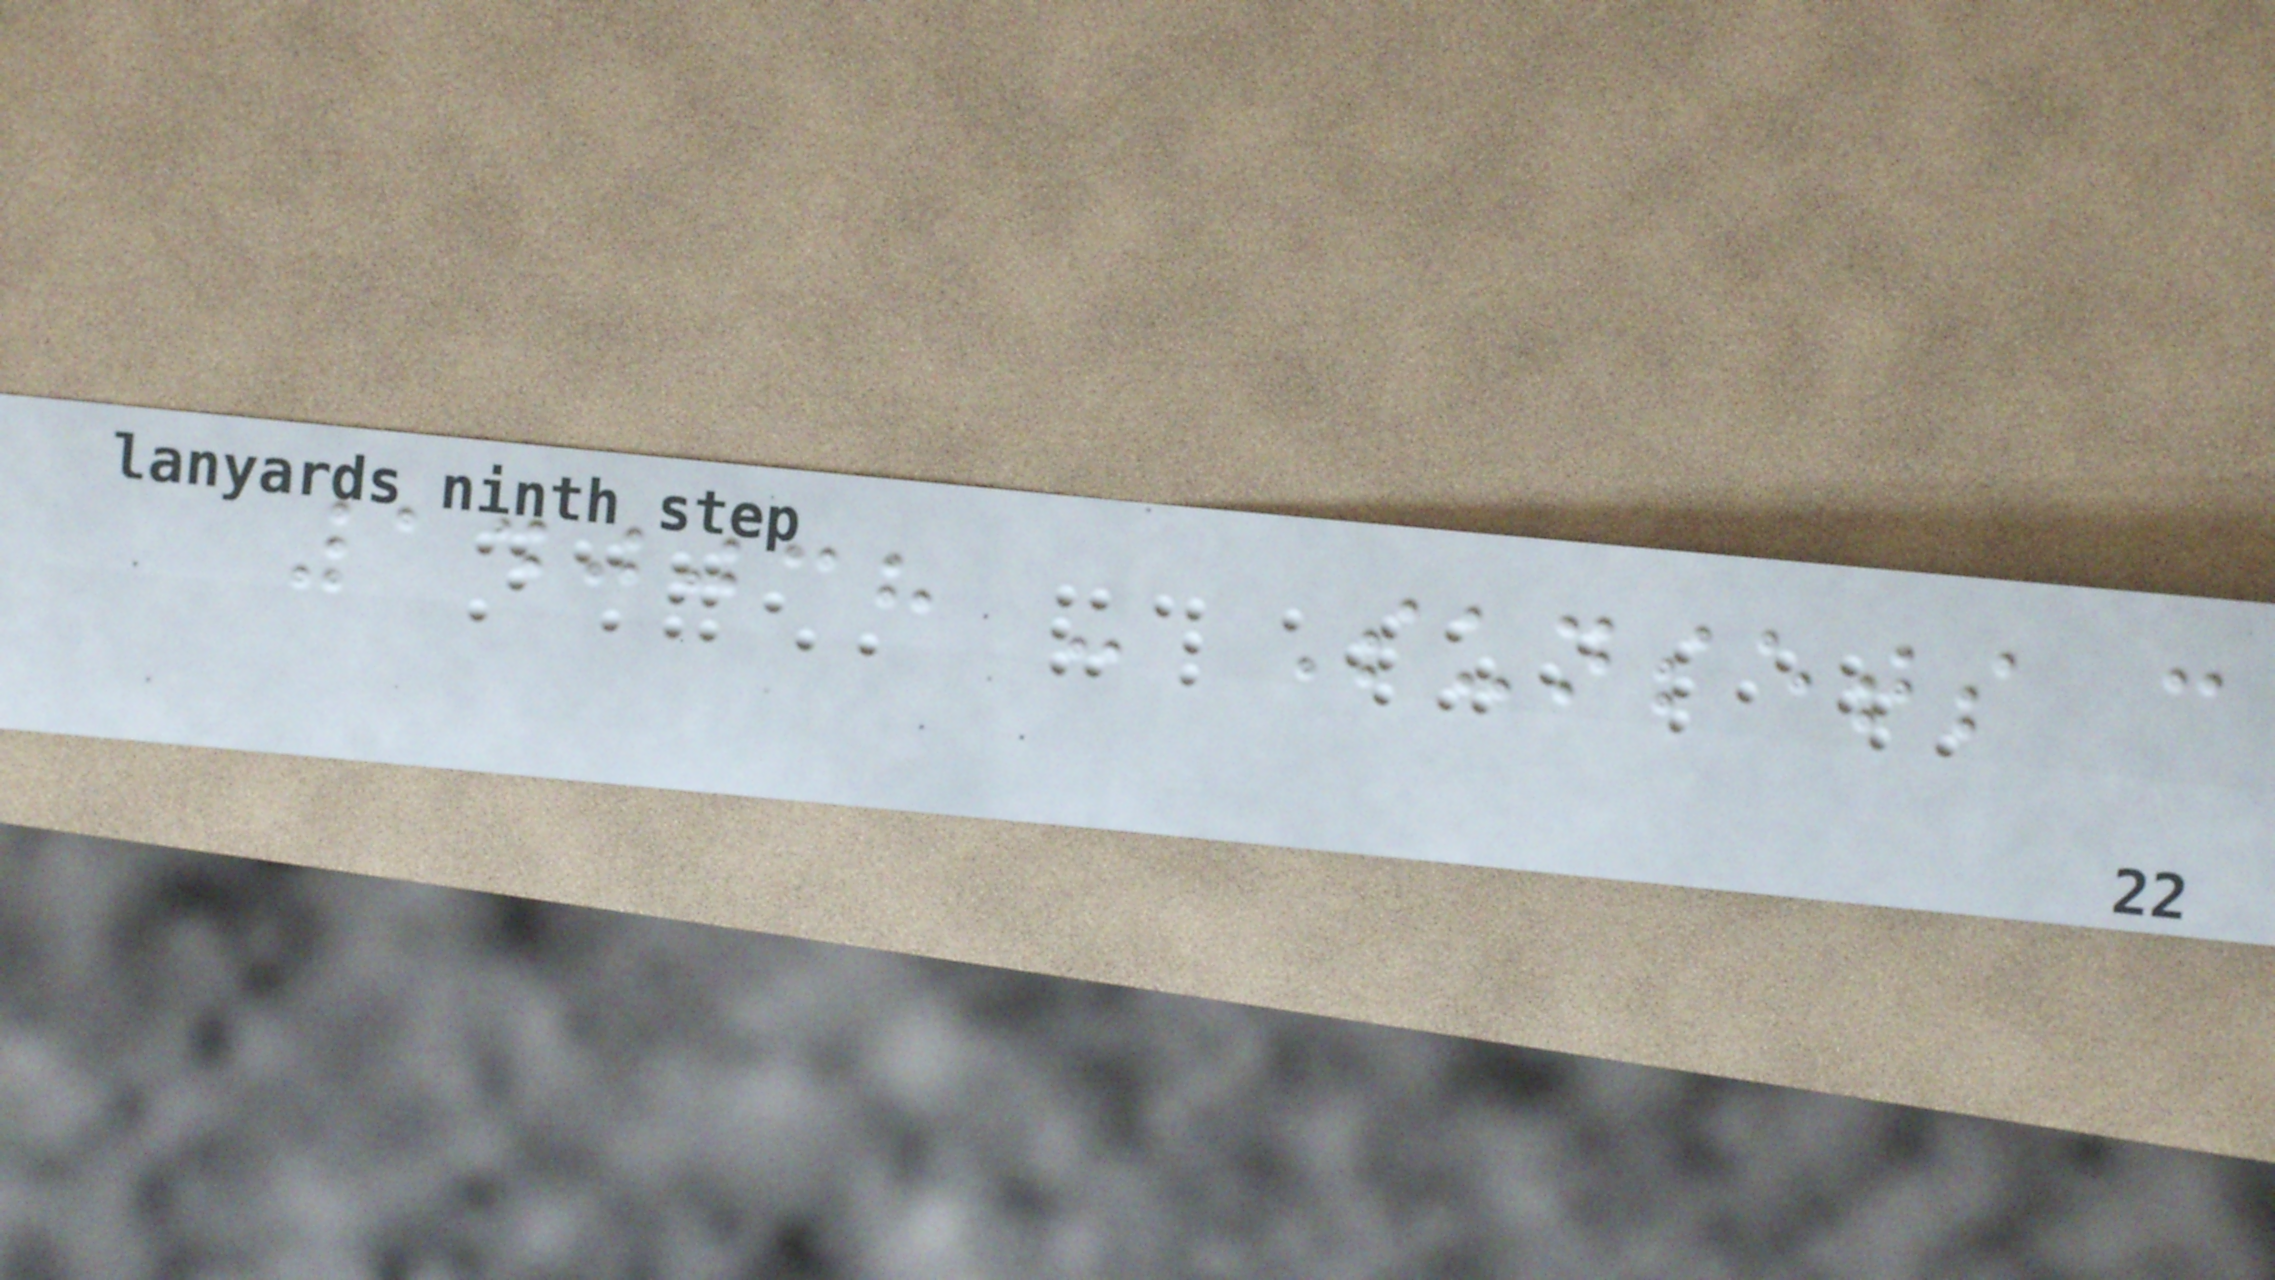140038 - Sunsets can
